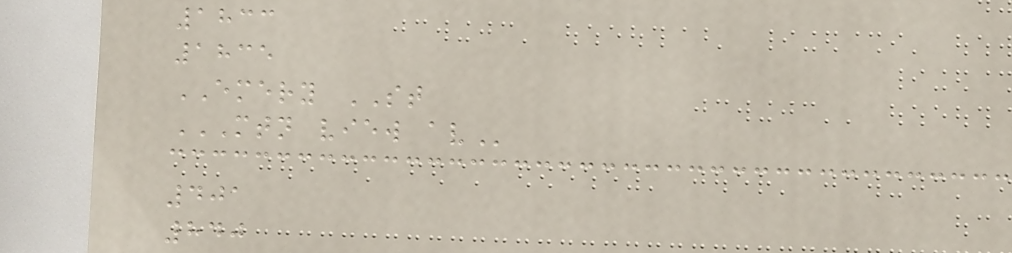1833
1835
EMERY ST
MTN VIEW AV
401
840
